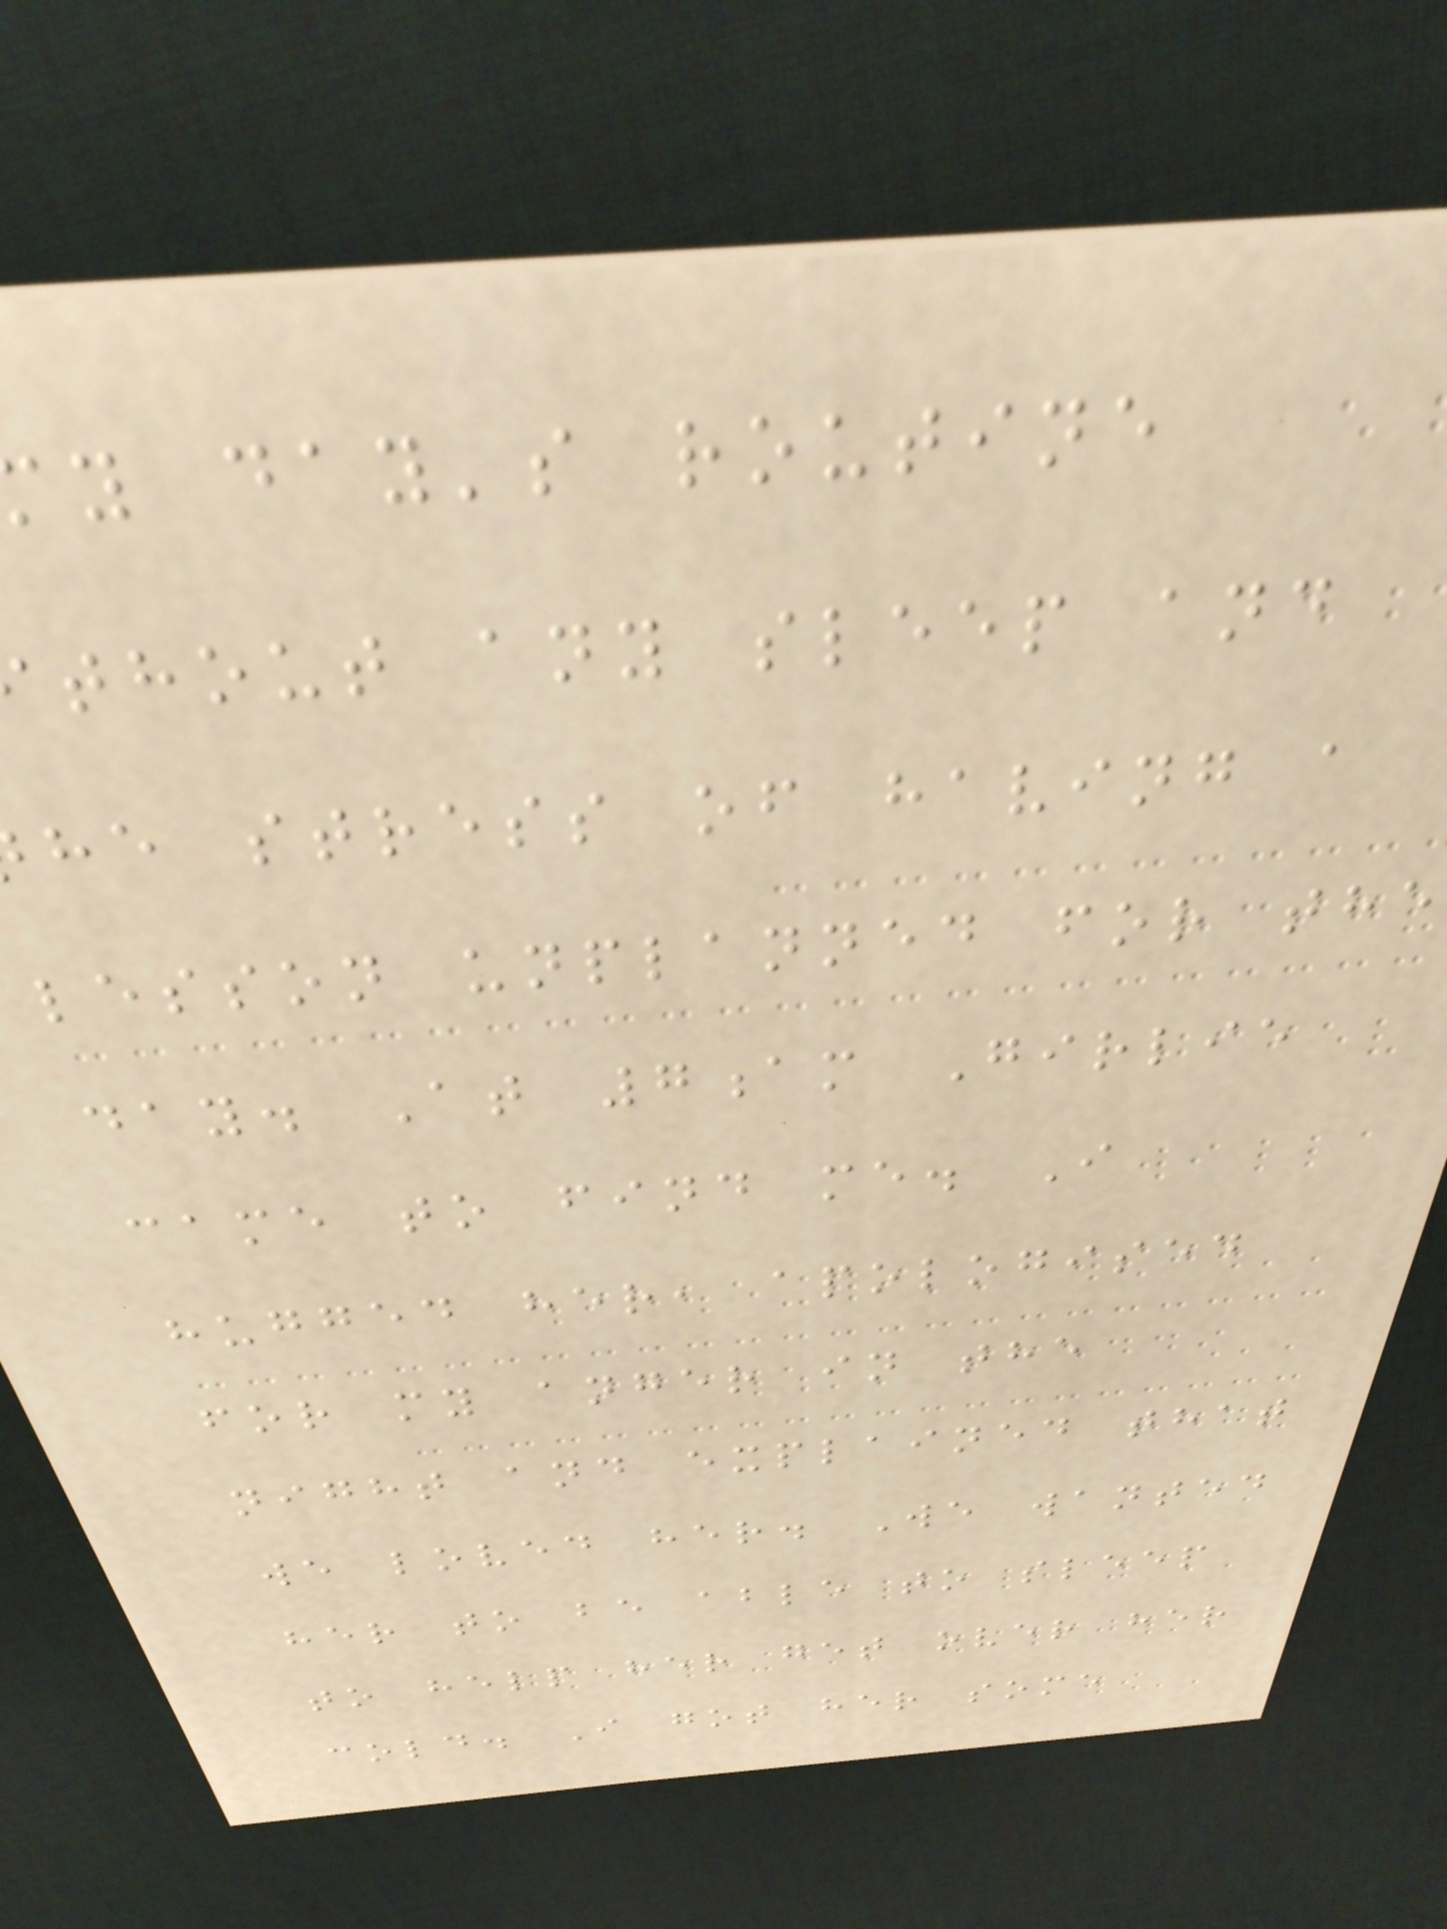y day's routine
thout any sleep and
he stress of having a
lesson unplanned for the
day. At 7am Girlie
came to find me. I
hugged her, apologised
for my anger in the
night and explained that
we loved her. We wanted
her to be able to sleep
to help her get over her
cold. I got her some
